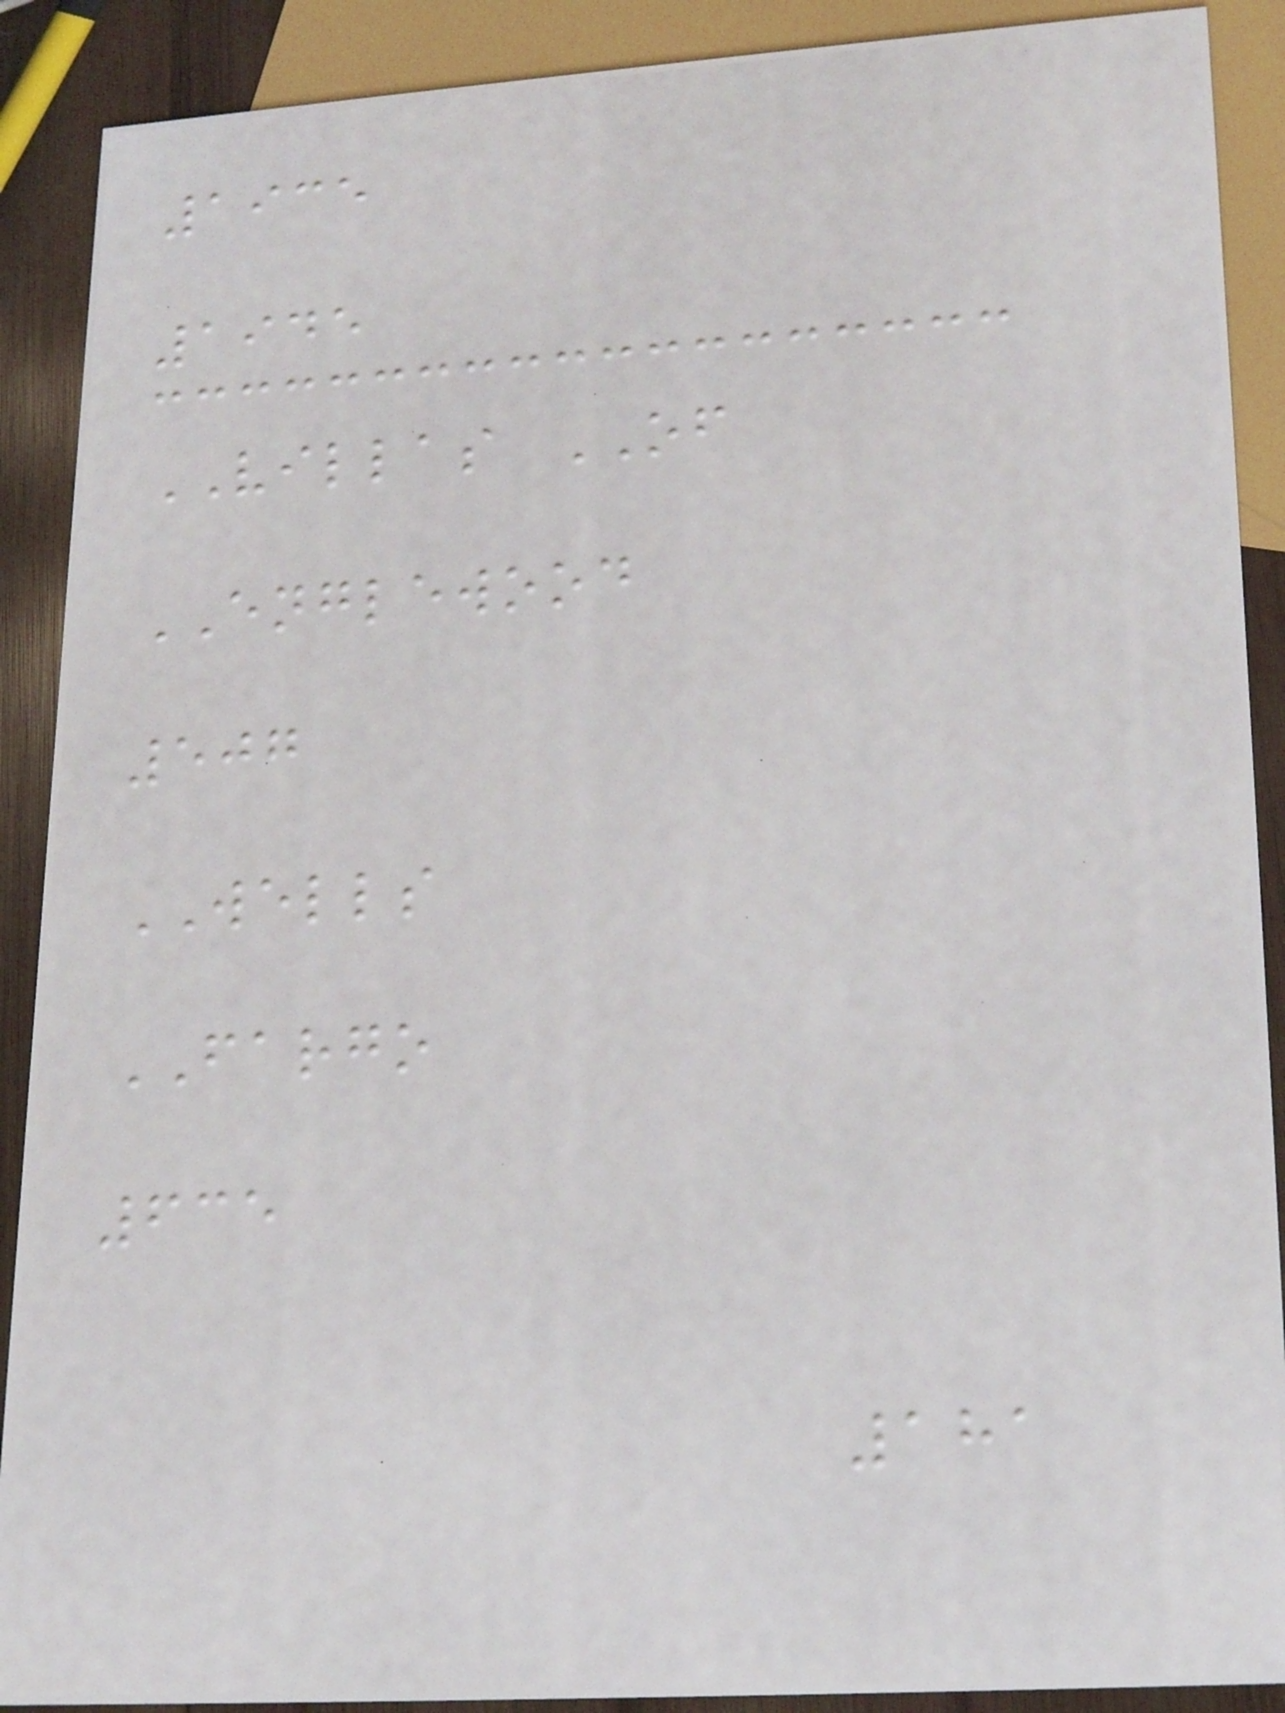1935
1945
VILLAS OF
ENGLEWOOD
507
WELLS
FARGO
635
181
